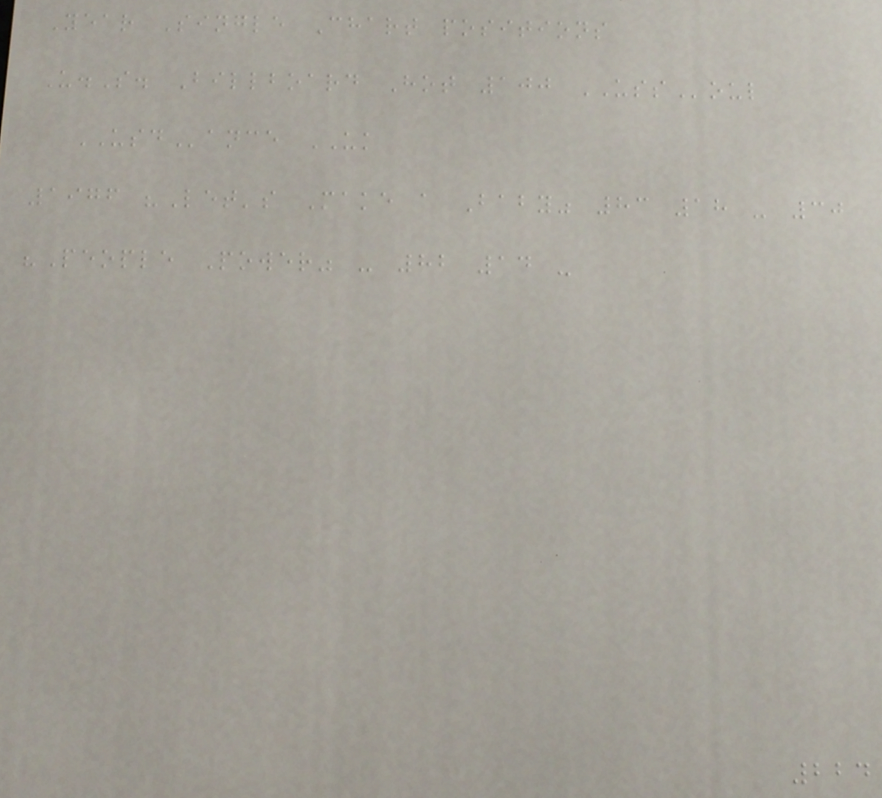Year Single Chart positions
U.S. Billboard Hot 100 USSoul
USDance UK
1976 "Let's Make a Baby" 83 18 - 30
"People Power" - 82 14 -
224
